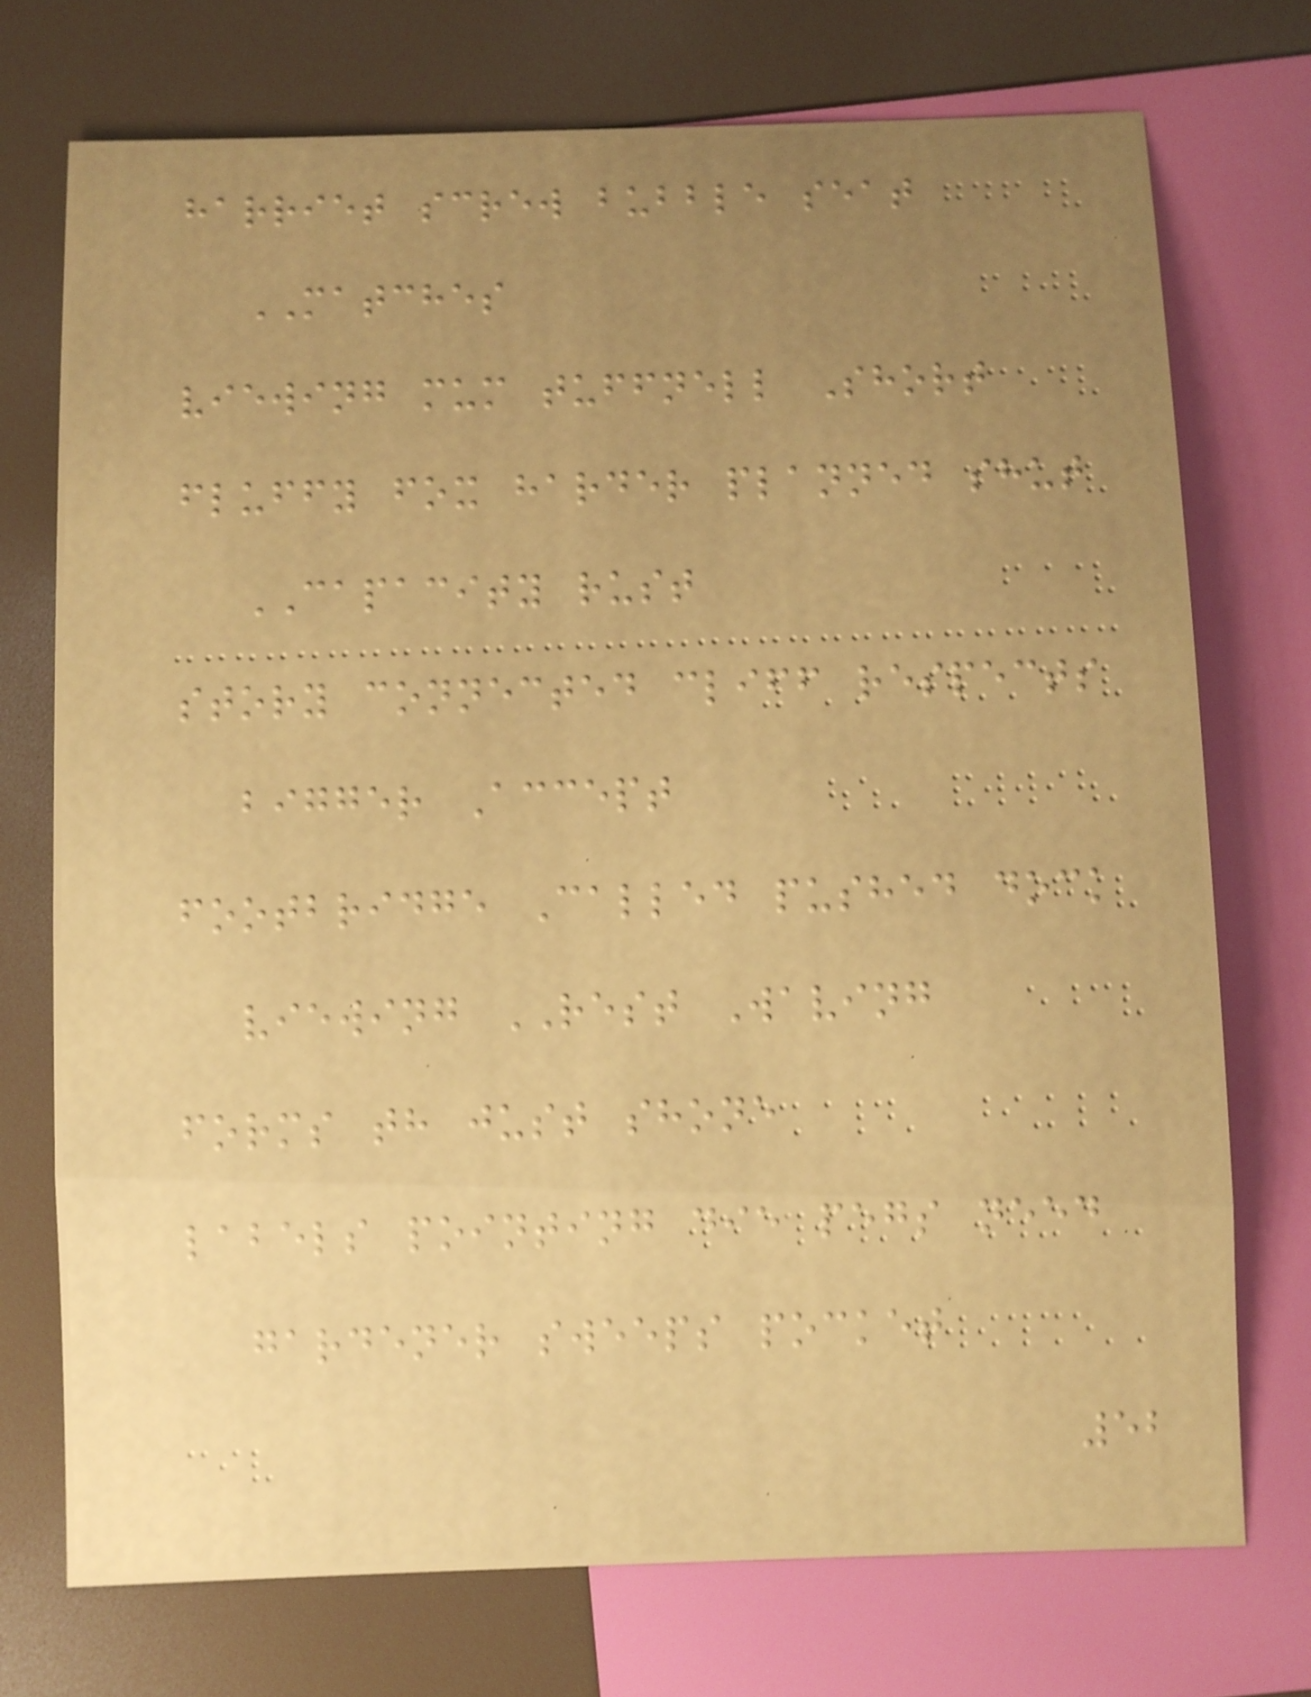harriet screw bubble seat
MATCHES
viewing mum tuffnell Short
fluffy fox harder planned shut
CAPACITY rust
story connected cliff respects
bigger Accept
footbridge Called pushed dock
viewing REST Waving
forms th just shone
labels pointing die pegs need
gardener sweeps pocket
52
